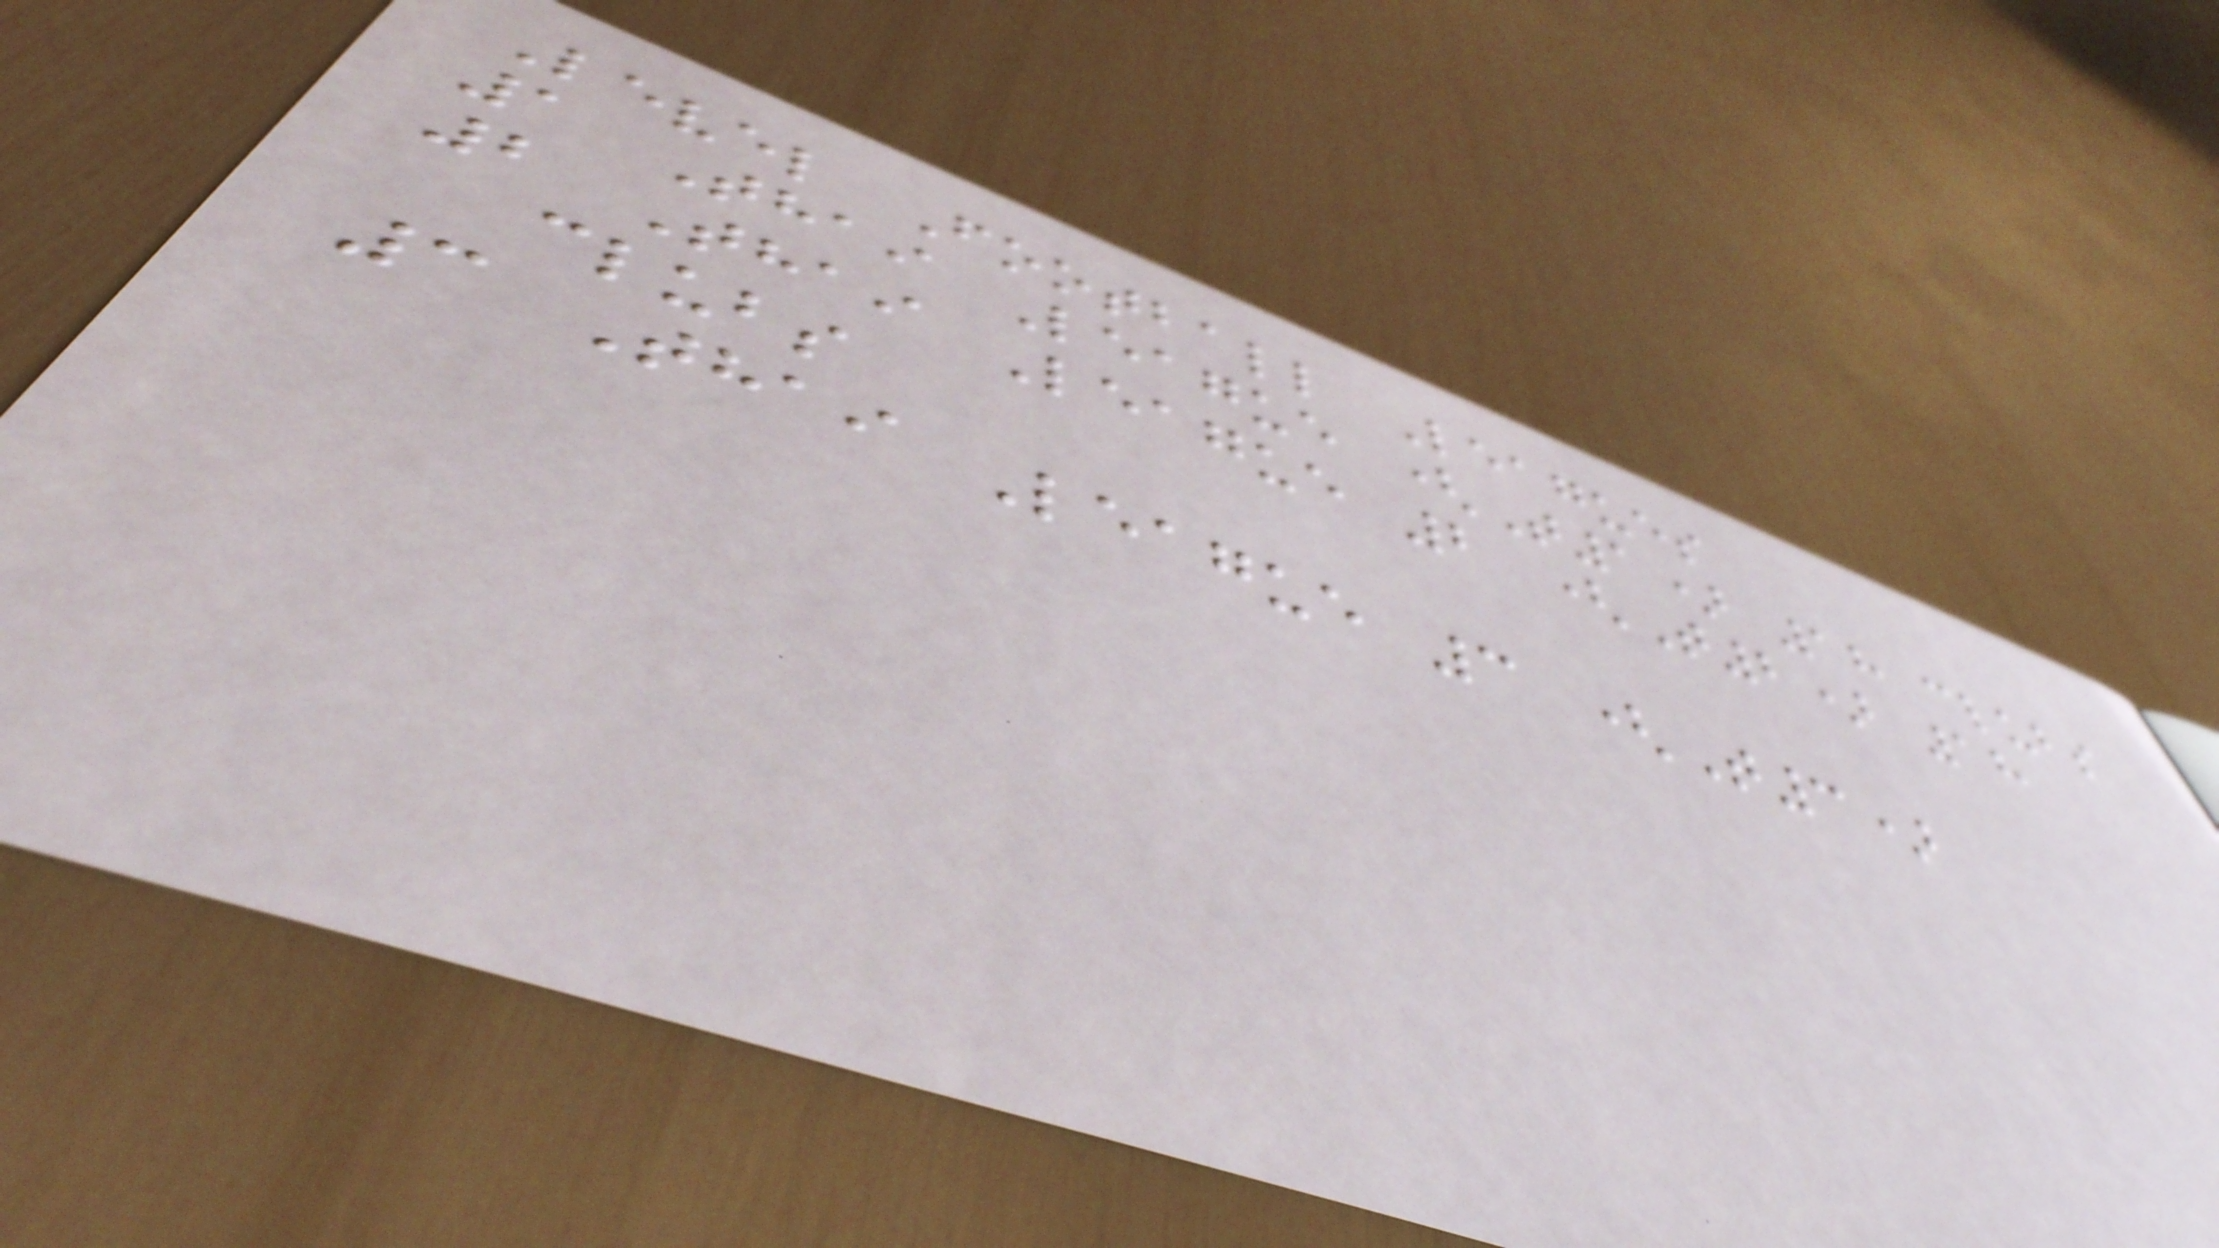Level Football Leagues
1 Thai League (T1) 18 clubs
2 Thai League 2 (T2) 18
clubs
3 Thai League 3 (T3)
